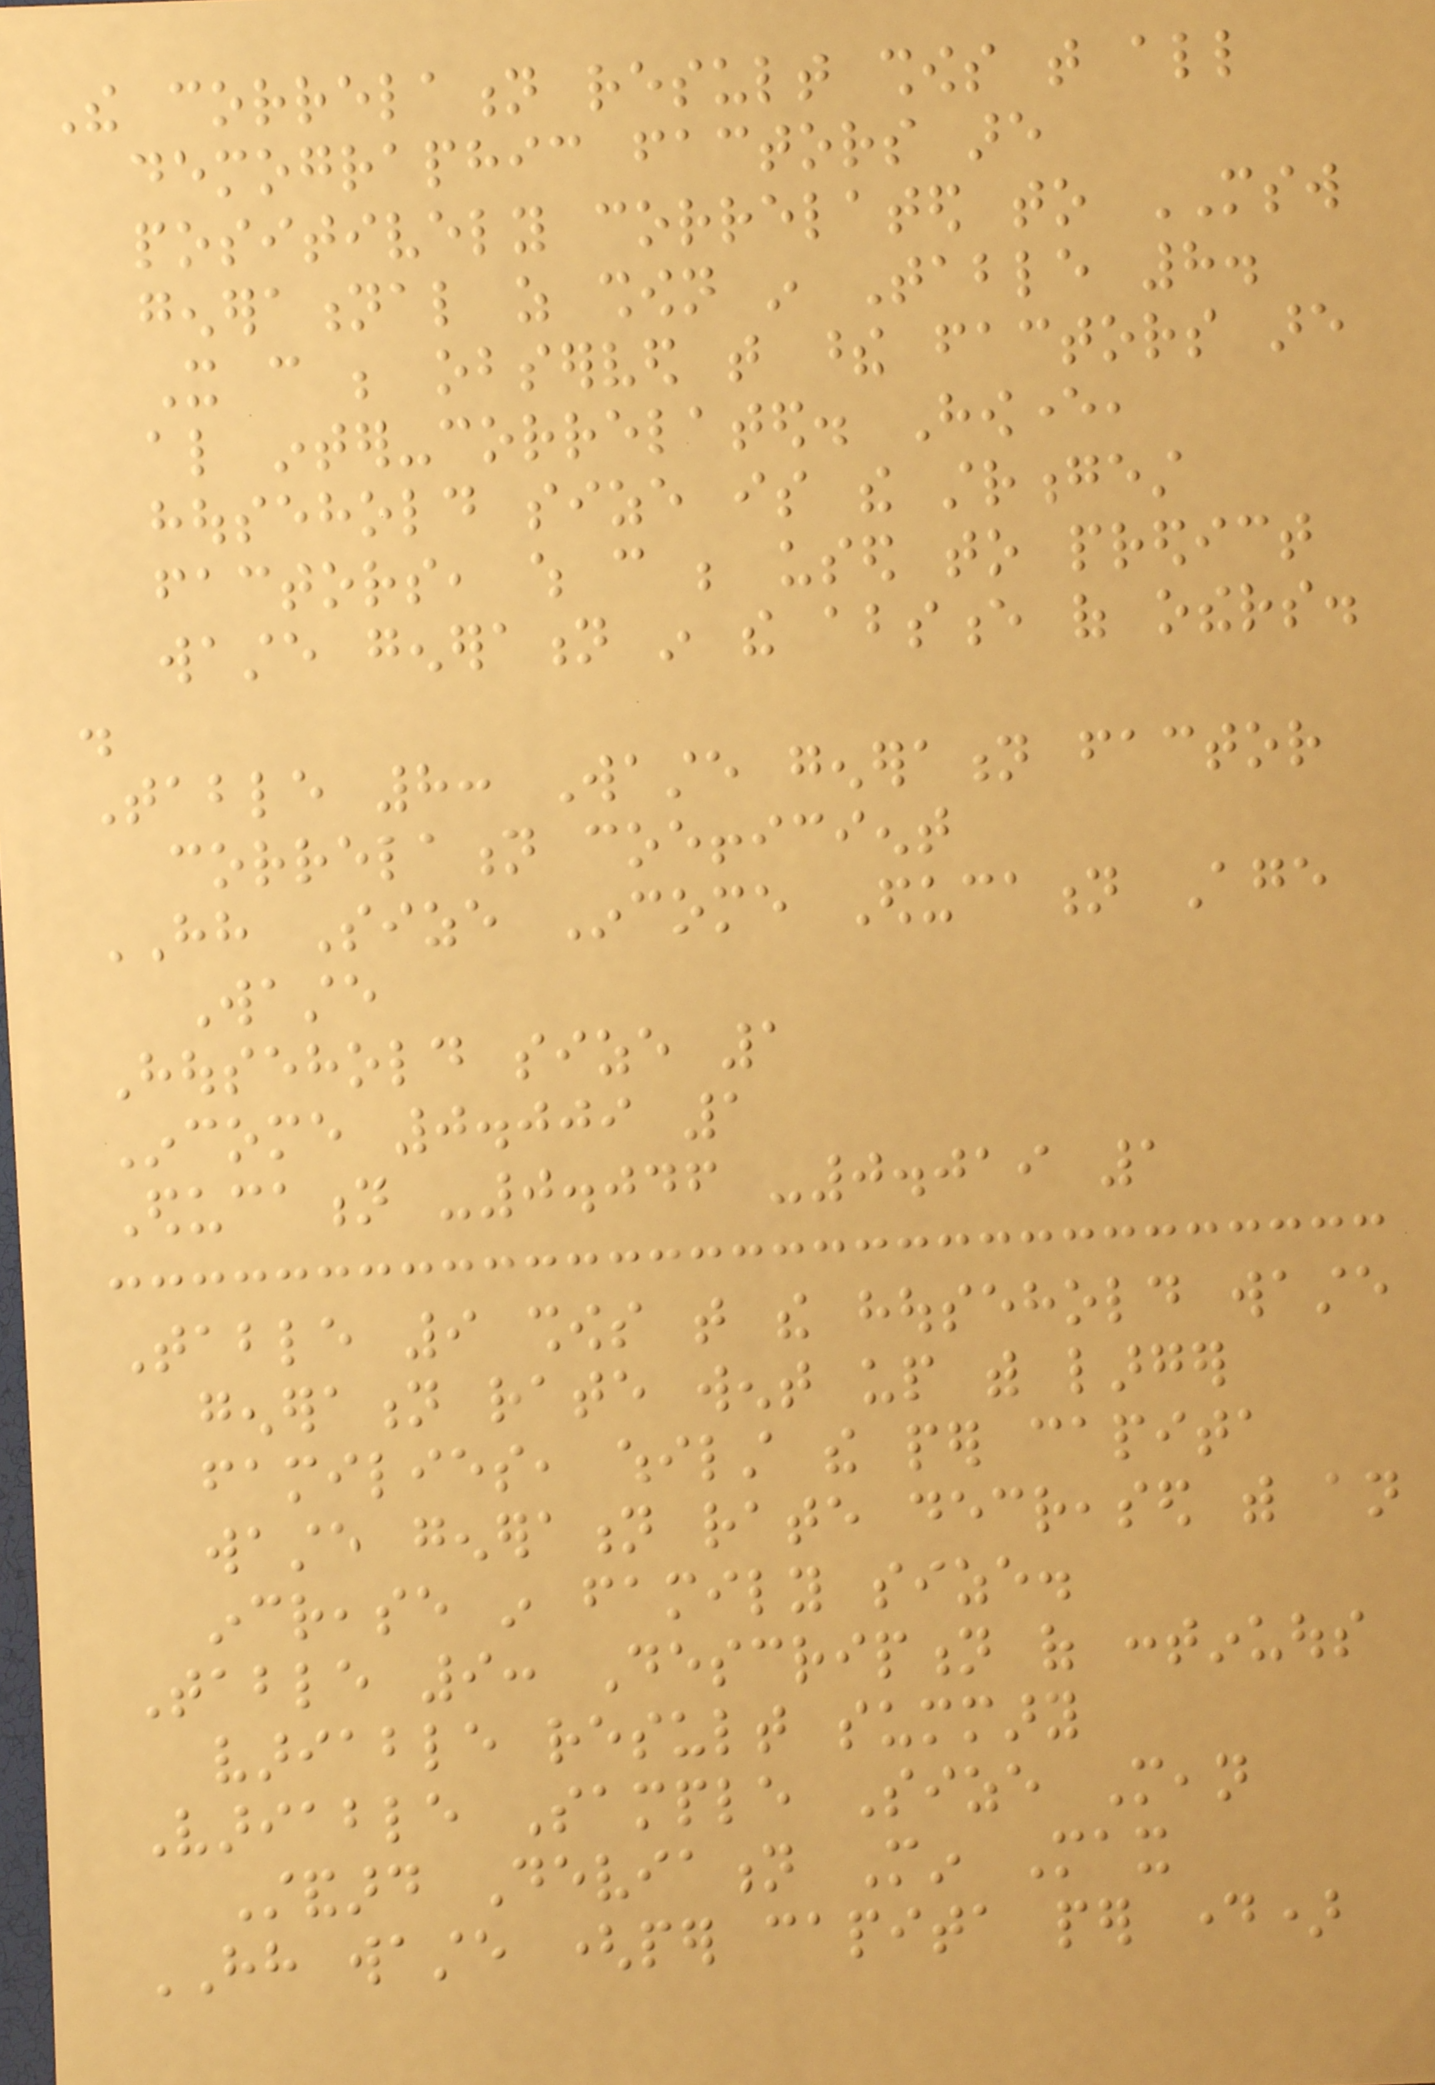The correlation result shows that all
demographic factors are
positively correlated to MSW
generational as shown in Table 8.
It can be observed that these factors are
also inter-correlated. However,
household size is the strongest
factors, which can be used to predict
waste generation in the absence of others.
.
Table 8: Waste generation factor
correlation coefficient
HH Size Income Education Age
Waste
Household size 1
Income 0.009 1
Education -0.046 -0.019 1
Table 9 shows that the household waste
generation rate went up with larger
families, whilst the per capita
waste generation rate decreased with an
increase in family size.
Table 9: Description of continuous
variable result summary
Variable Sample Size Mean
Standard Deviation Min Max
HH waste (per capita per day)
